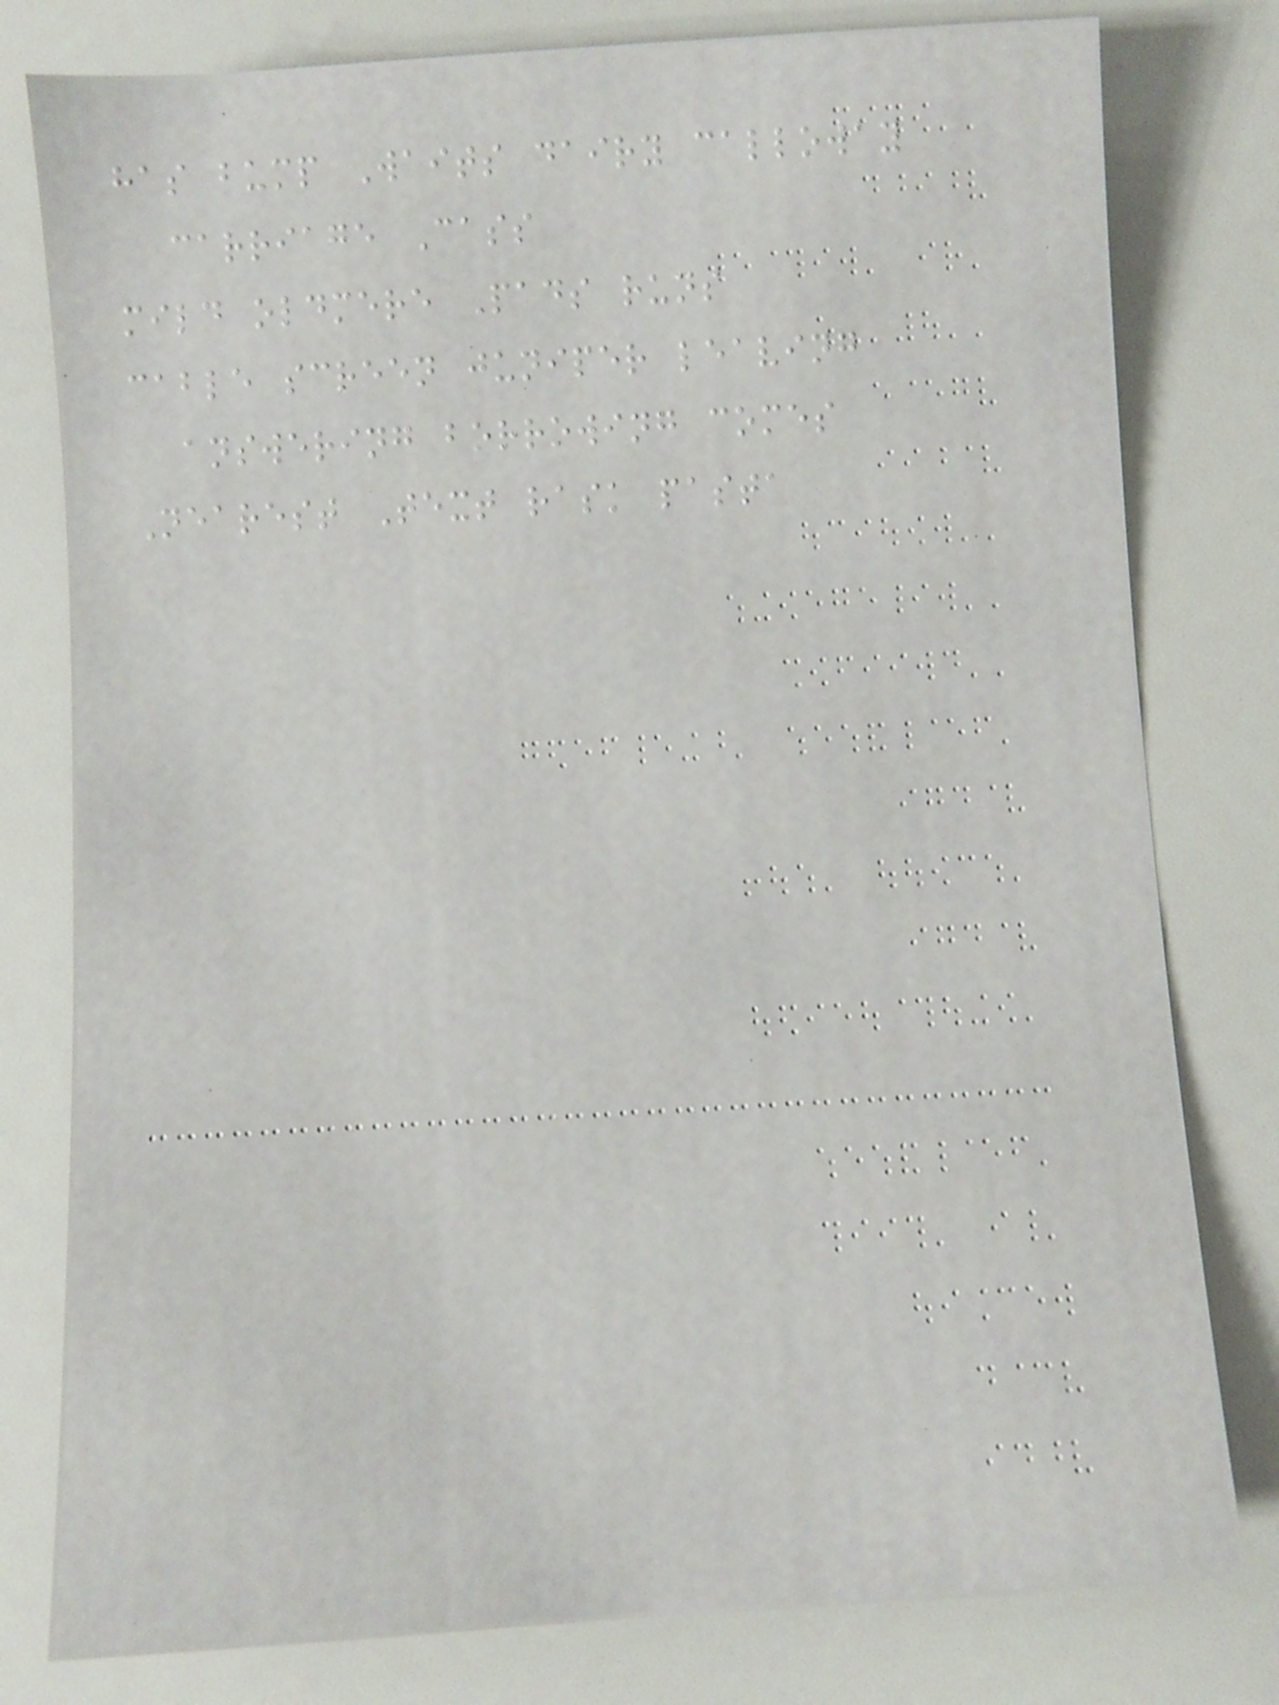has bump Waits dairy calloway
carriage Cass
mild oldmere Pads runs
cable screen juniper leaving
answering borrowing comes
Nearest Text rask pasta
